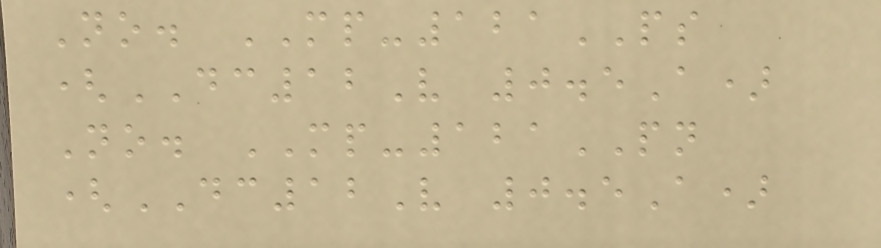No. MP-121PS
(DC12V 0.5A)
No. MP-121PN
(DC12V 0.5A)
